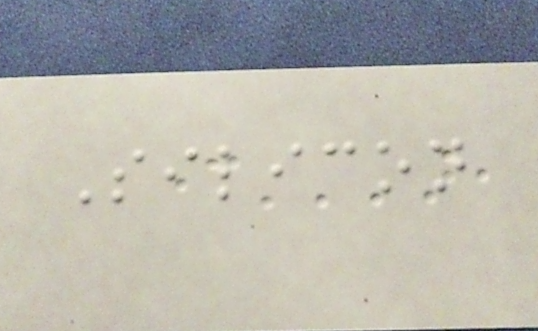Silicon
